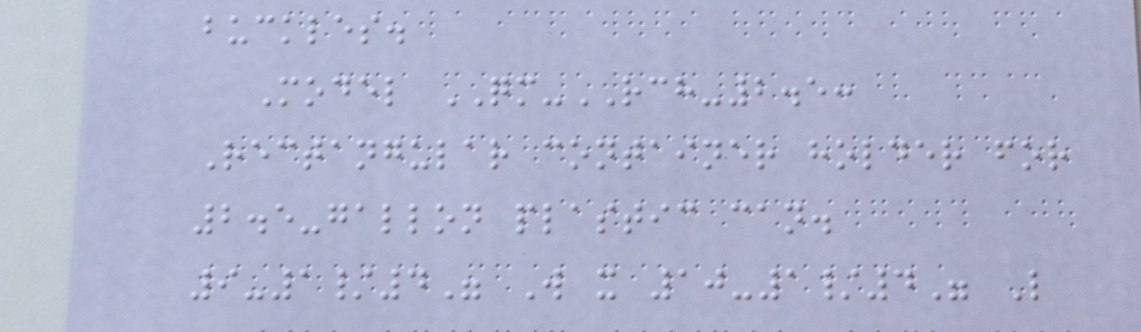buckles.
Model QM-RCH-2.5:
Rectangular container holder for
2.5-gallon plastic can.
9-1/4" W x 10-1/4" L
